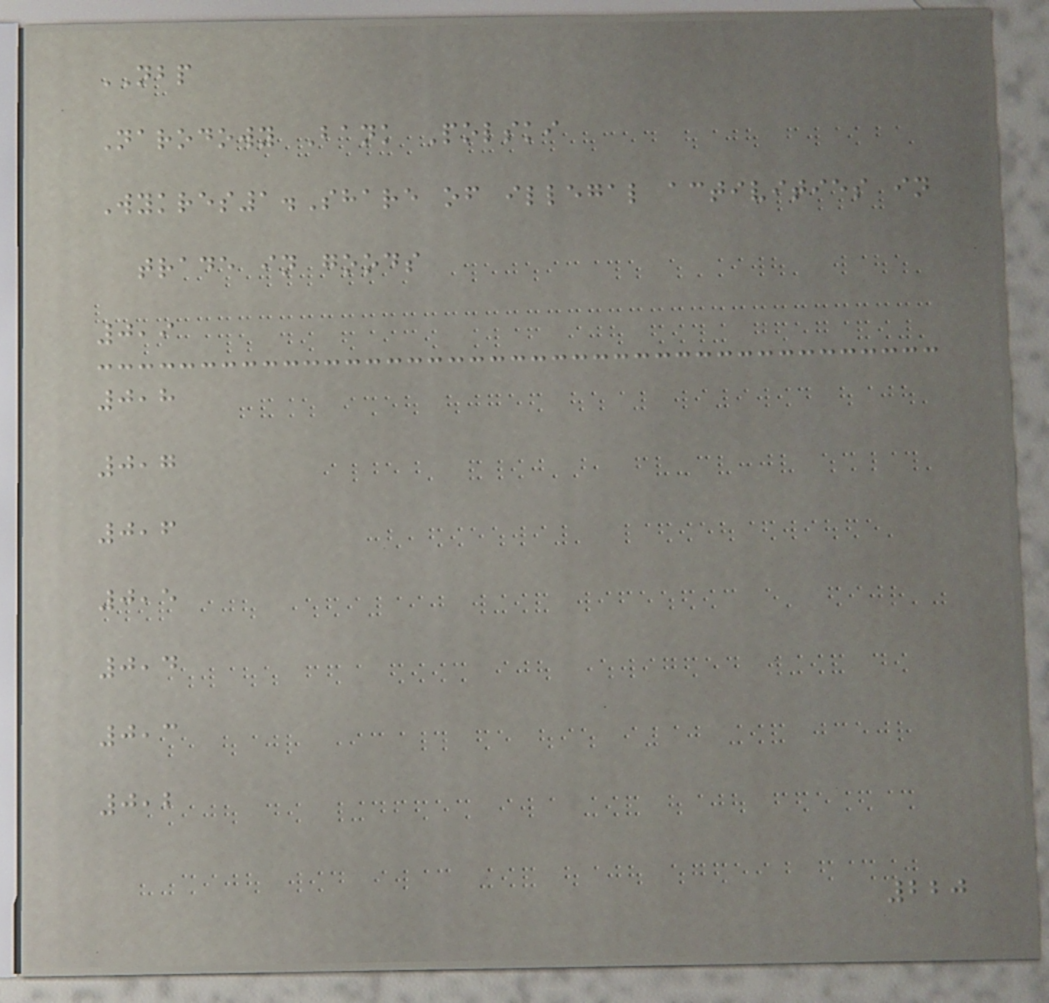NBP
Narodowy Bank Polski
Wykres1.Share of illegal activities in
trade in goods
0,9
0,8
0,7
0,6
0,5
0,4
0,3
0,2
220
